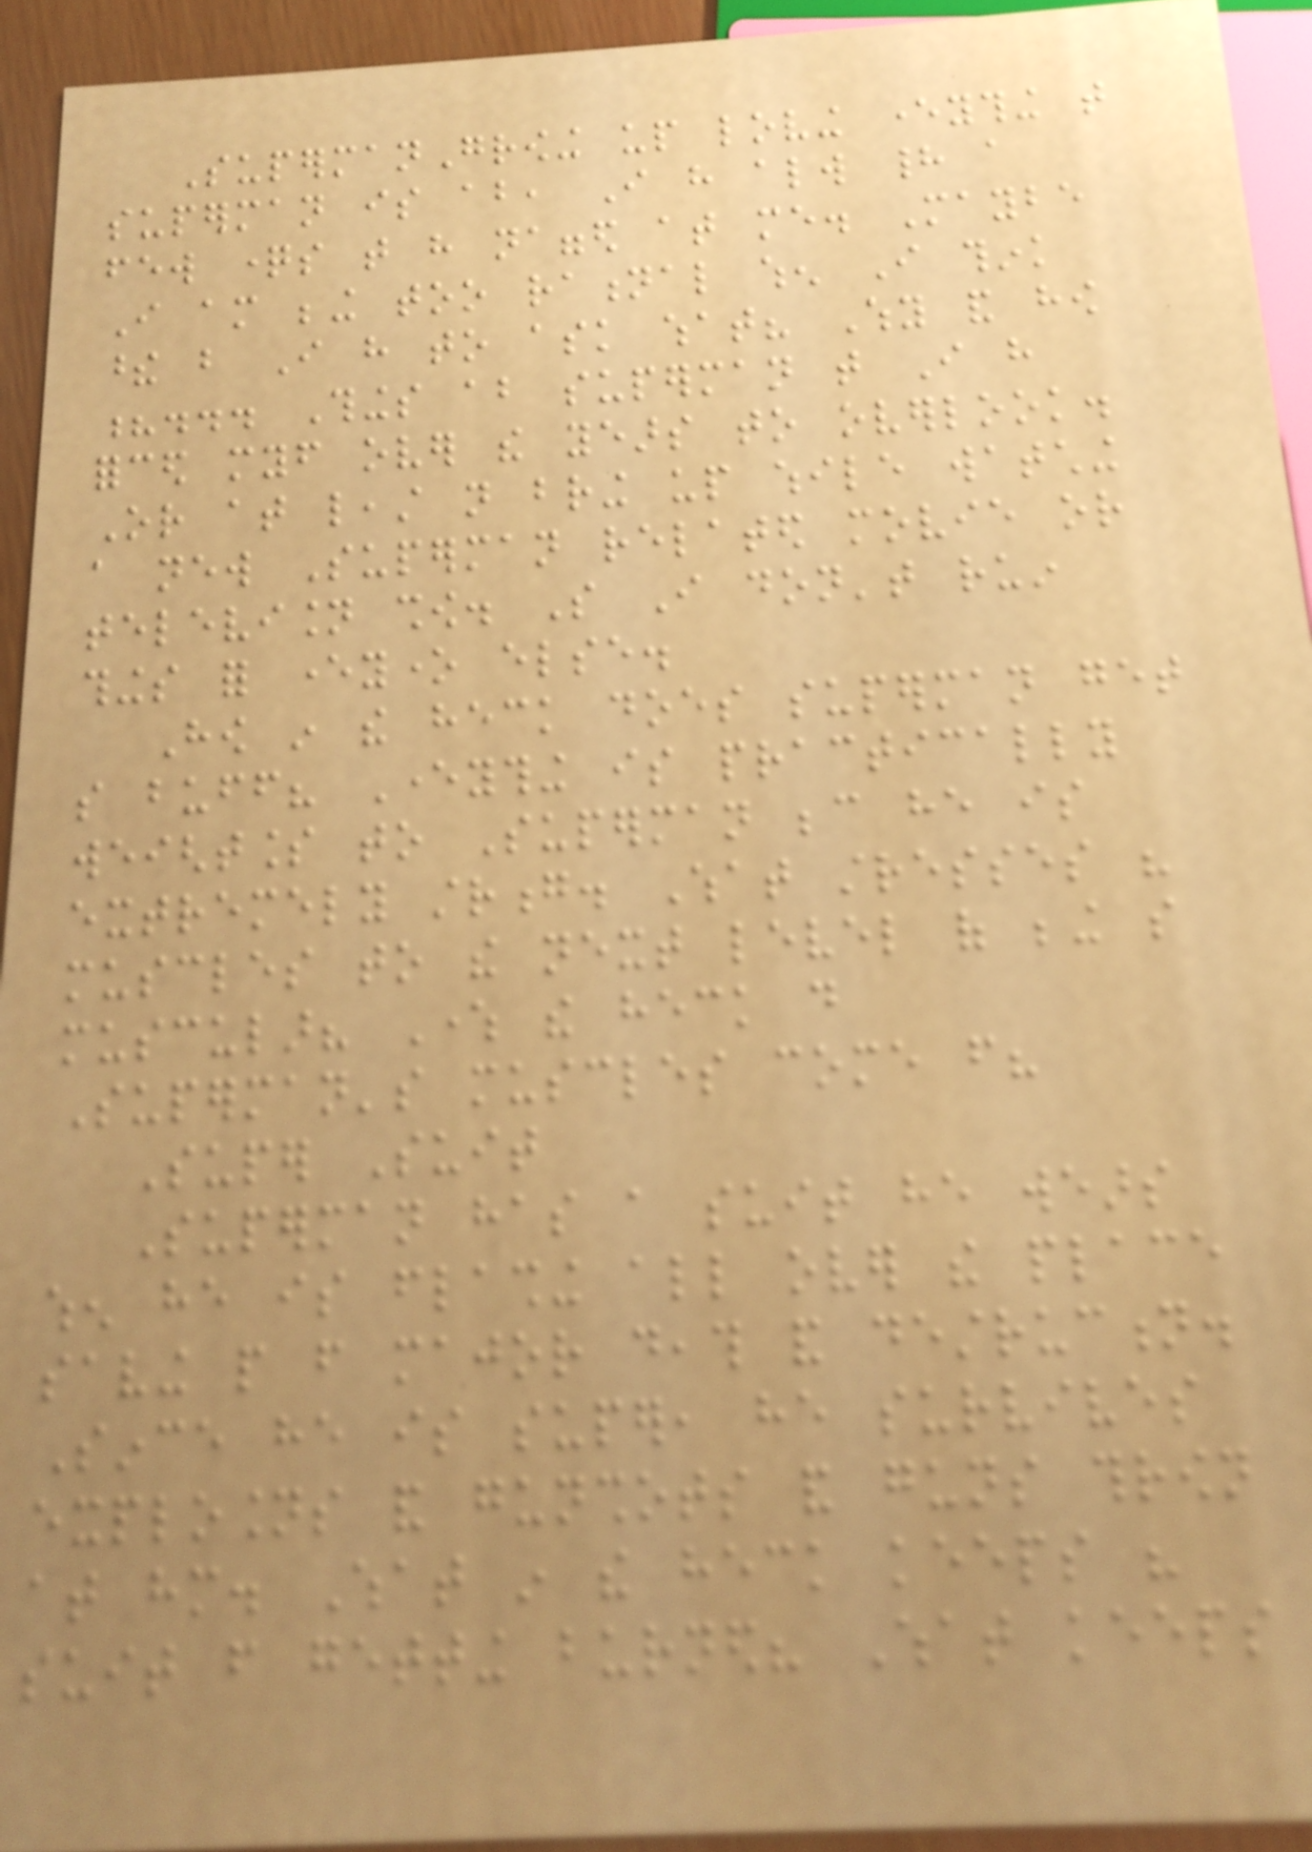SupermanGrowing up loving everything that
superman is about, I have always had a
few questions that have nagged at me. Maybe
I am being too rational when I think
these but I have to ask what? Why and how
?... Things about superman that I have
forced myself over the years to overlook.
Or at least not bring up while watching
a new Superman related movie or
television show. So I don't ruin
things for everyone else.
How in the heck does superman get
so buff? Everything is practically
weightless to Superman because he is
extremely strong. What stresses his
muscles to the next level of being so
muscular? Where the heck do
Superman's muscles come from?
Super Suit
Superman has a suit he wears
when he is flashing all over the place
saving people from major death and destruction.
Since he is super, he survives
explosions and gunshots and guns thrown
at him. What in the heck keeps his
suit from getting burned? What keeps
